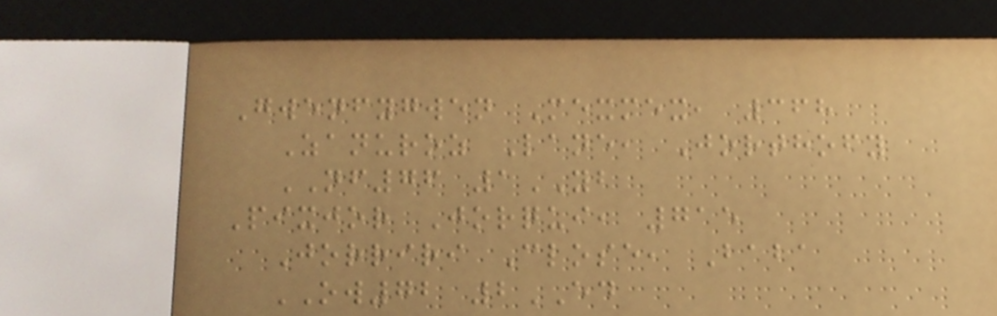Gwenfygwen Mexmex, 368
Zanuroz Lane, Jorthofy
NF76 1YB
Pixjor Jorqui, 715
Jorriri Close, Baba
OW72 2ED
